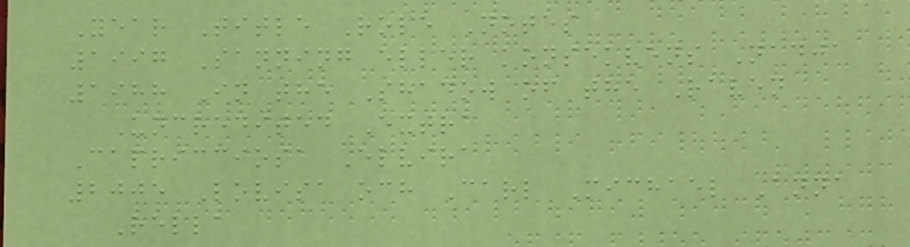Year Title Role Notes
1997 Sanning eller konsekvens Nadja
1988 In the Shadow of the Raven
Uncredited Extra
Capricciosa Elvira
2005 Lovisa och Carl Michael Anna
Rella
